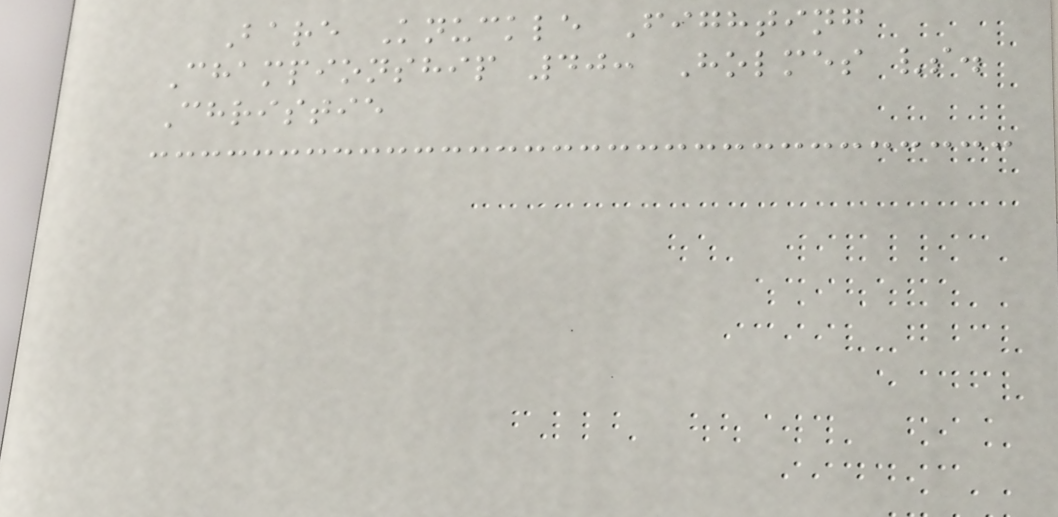Bare Knuckle Fighting
Championship 40: Holmes vs.
Christie
